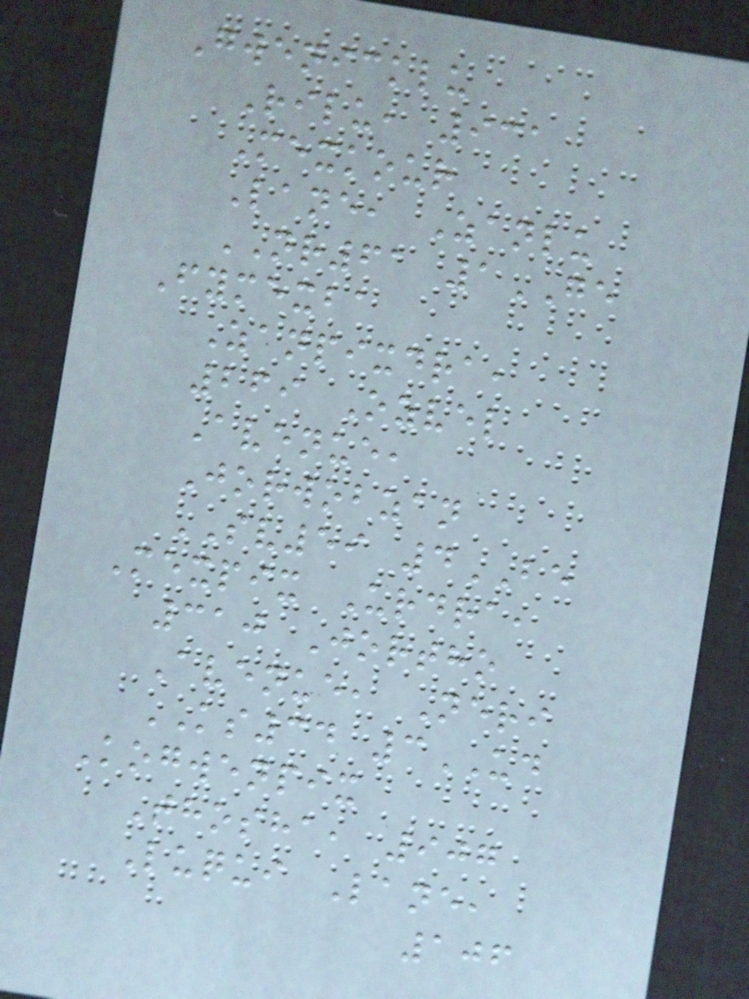Gwenicklu
Rilu, 931
Mexkour
Lane, Zanlu
NR61 1GE
Fymexba
Zanpixdra,
269 Ozvel
Avenue,
Jorwobzan
SV59 4BE
Mexpix Urdra,
310 Jortho
Avenue, Neri
KS34 3UD
Kogwenpix
Thosha, 907
Luqui Lane,
106
